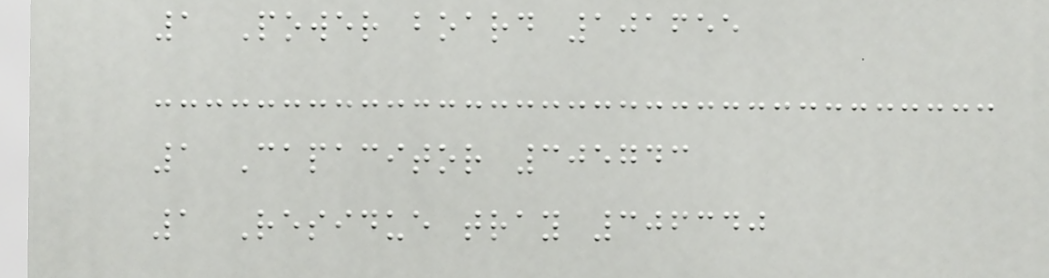1 Power board 101655
1 Capacitor 305743
1 Residue tray 306340
